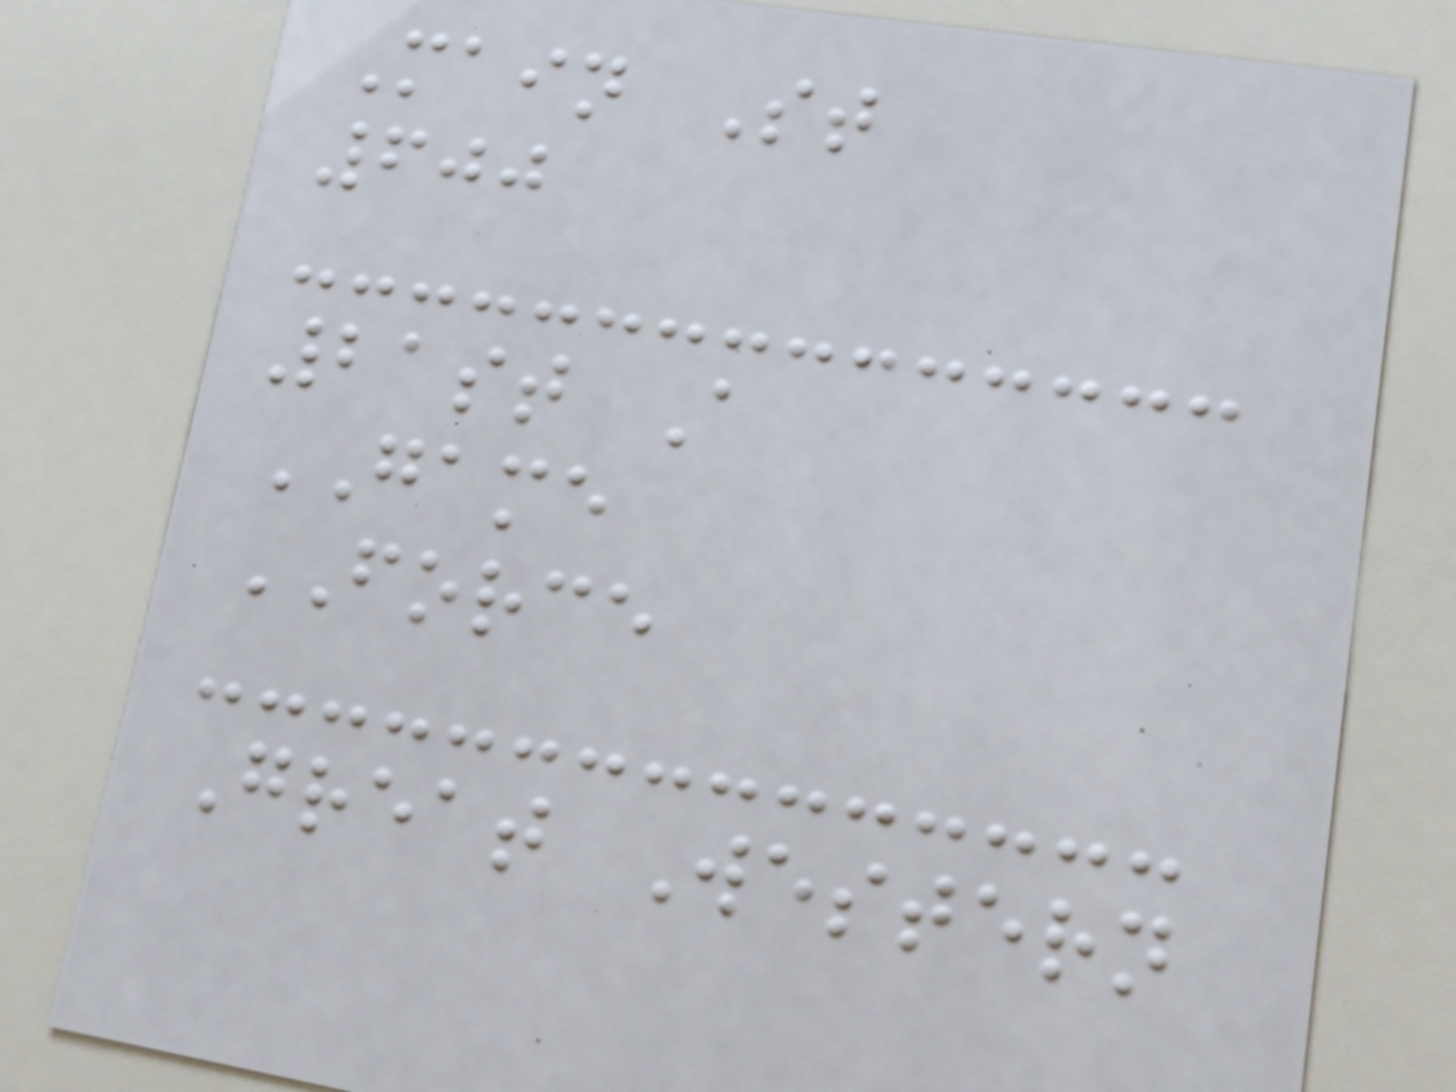Main St
600
21st A
GAME
FORCE
Great Western
